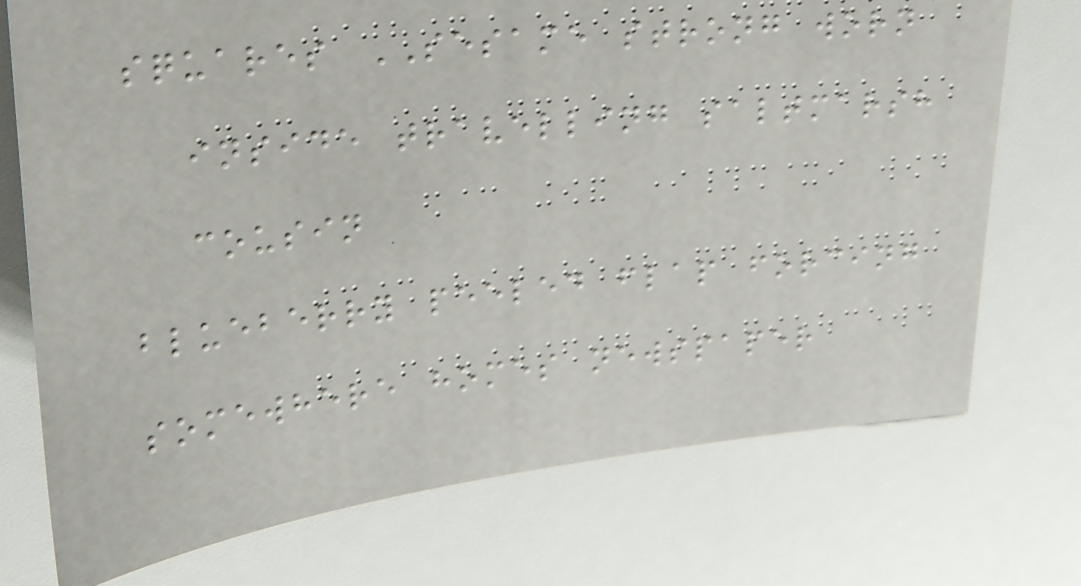squares SESAME strong worn
inside travelling saltmarsh
cousin
blueberry peeled flap forcing
somewhere homes newspaper
